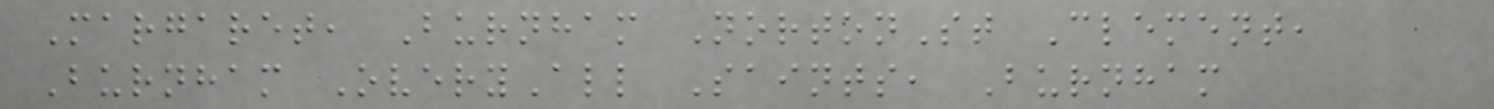Margaret, Burnham NortonSt Clement,
Burnham OveryAll Saints, Burnham
